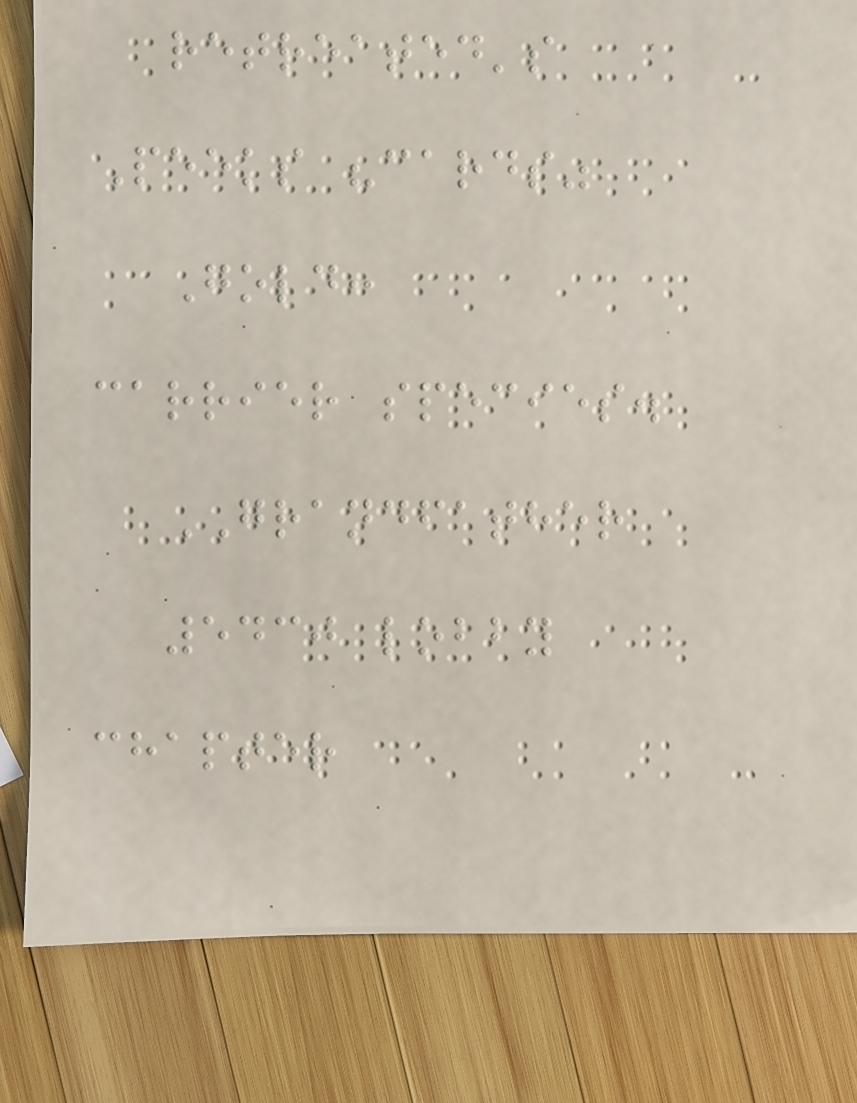retreated's
Peeks "cards"
Gold:
carrier species.
GRANDFATHER
5430 lobby
chapter
